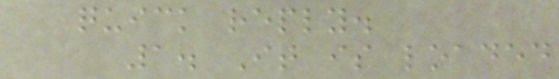quick reply.
1. It is loaded
